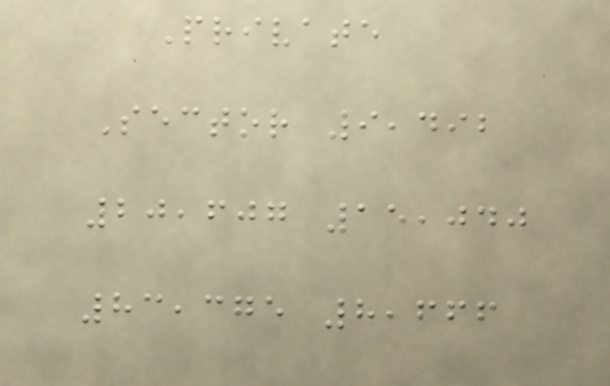Private
Sector 9,492
20,607 15,040
83,375 8,666
